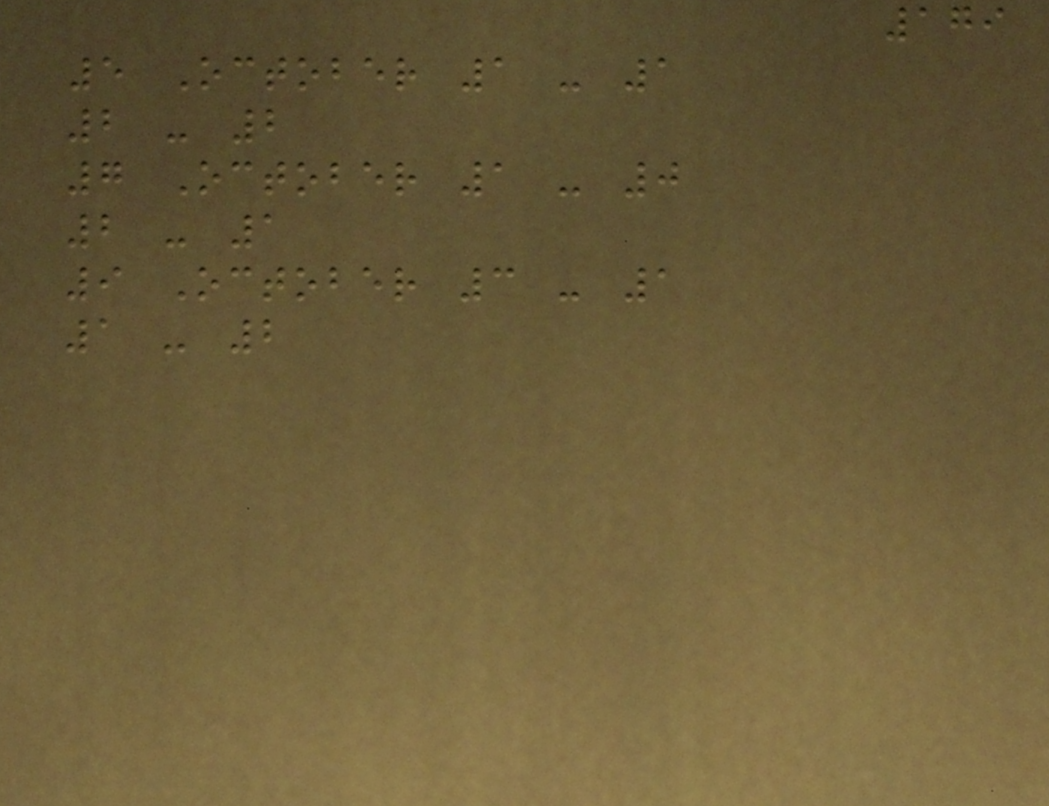179
5 October 1 - 1
2 - 2
7 October 1 - 0
2 - 1
9 October 3 - 1
1 - 2
